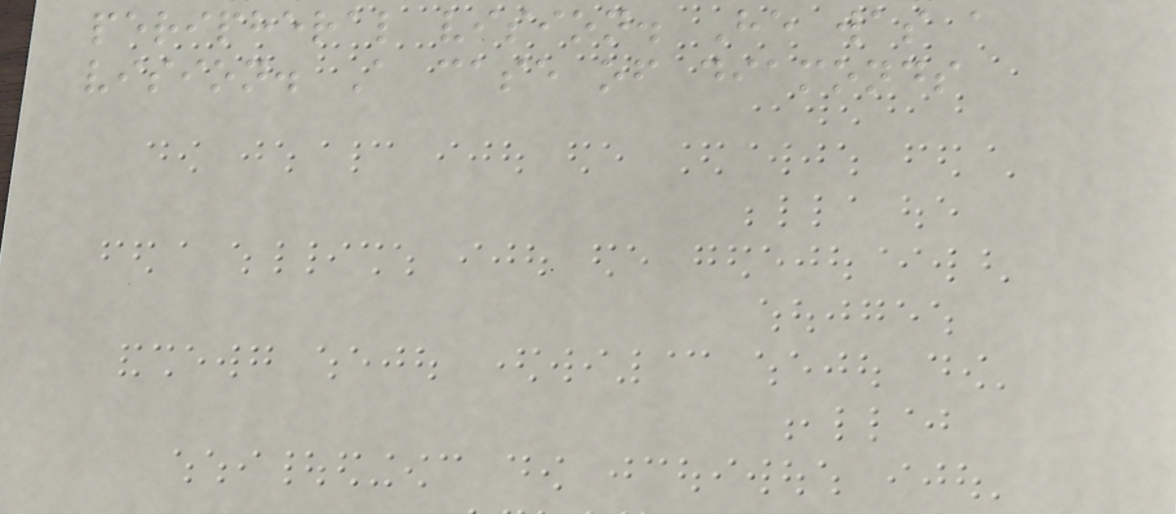peripheral vision. He was a
vision. A case of diamonds
